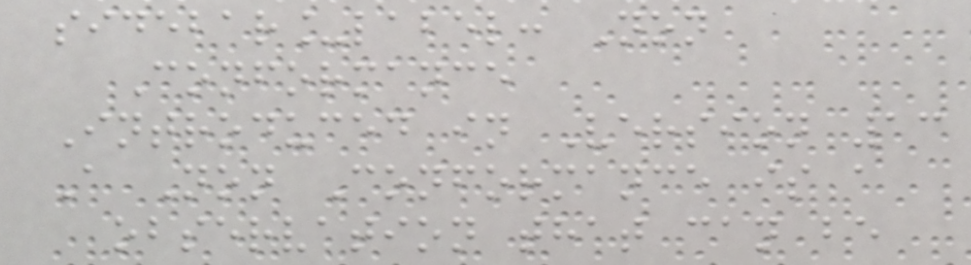sidebar_label: Non
Conformance
Introduced in Version 13
A Non Conformance is a
observation that can be
